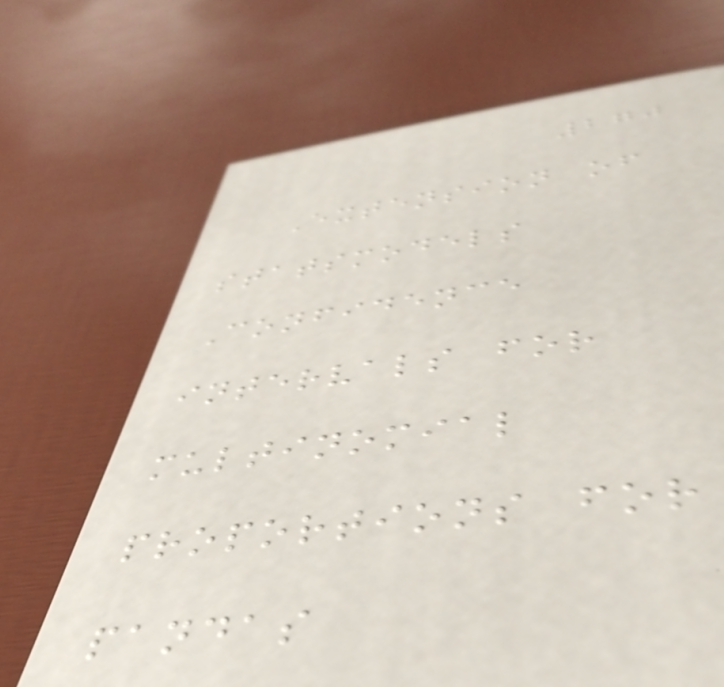270
Extension of
statsmodels
Confidence
intervals for
multinomial
proportions for
pandas
